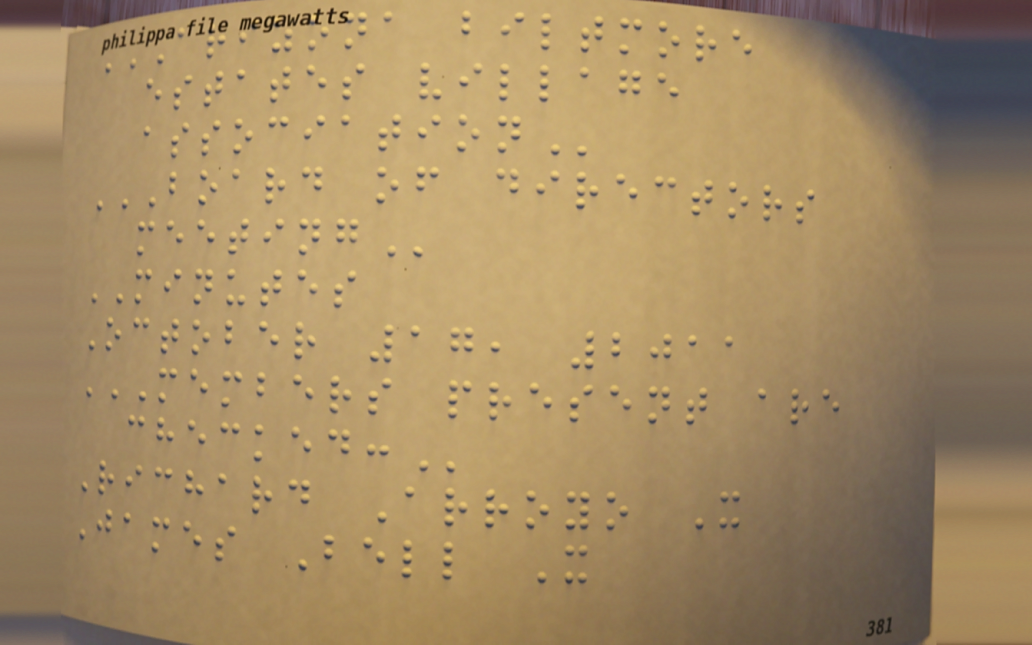ARIZONA BILTMORE
ESTATES VILLAGE
ASSOCIATION
BOARD OF DIRECTORS
MEETING
MINUTES
October 17, 2011
MEMBERS PRESENT ARE
CHECKED:
Richard Arroyo X
James Bell X
